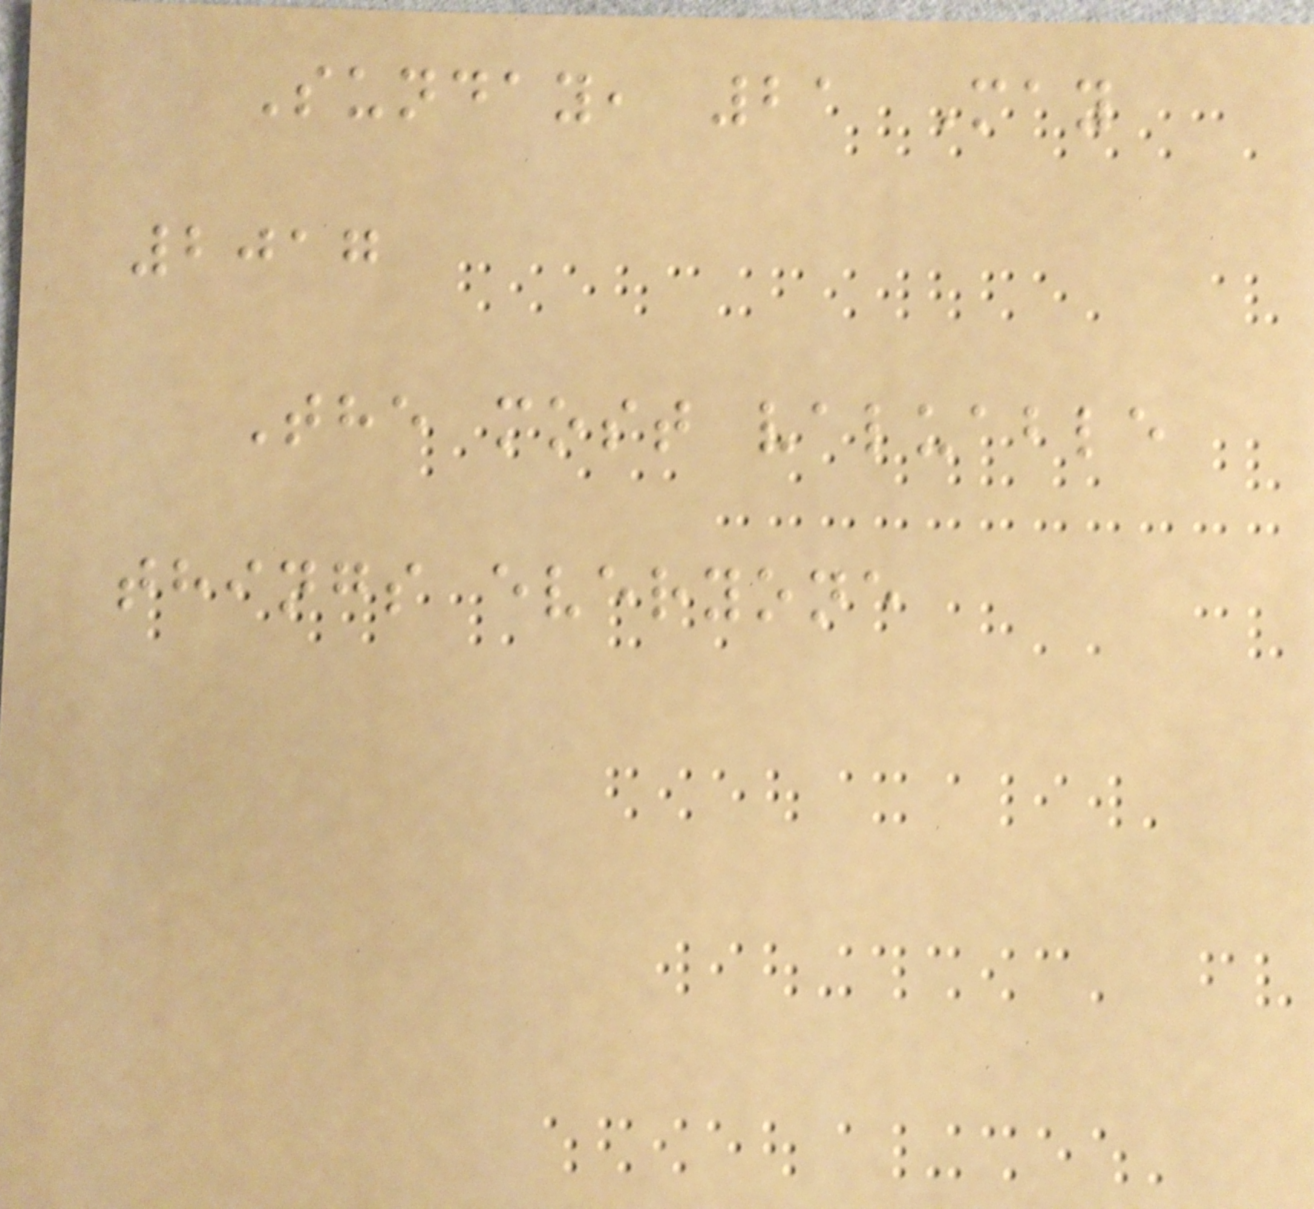Sunday, 21 May
2017
The most valuable
things everyone
